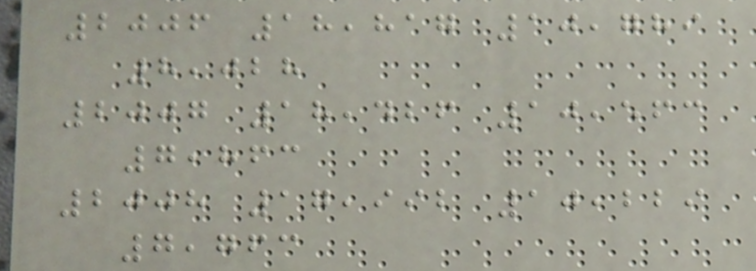2006 18,817 10,789
8,028
2007 18,426 10,563
7,863
2008 17,992 10,229
7,763
